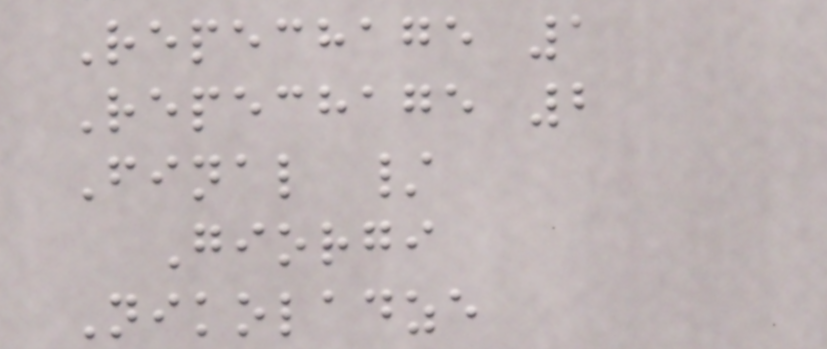Repechage 1
Repechage 2
Final /
Giorgi
Nikoladze
